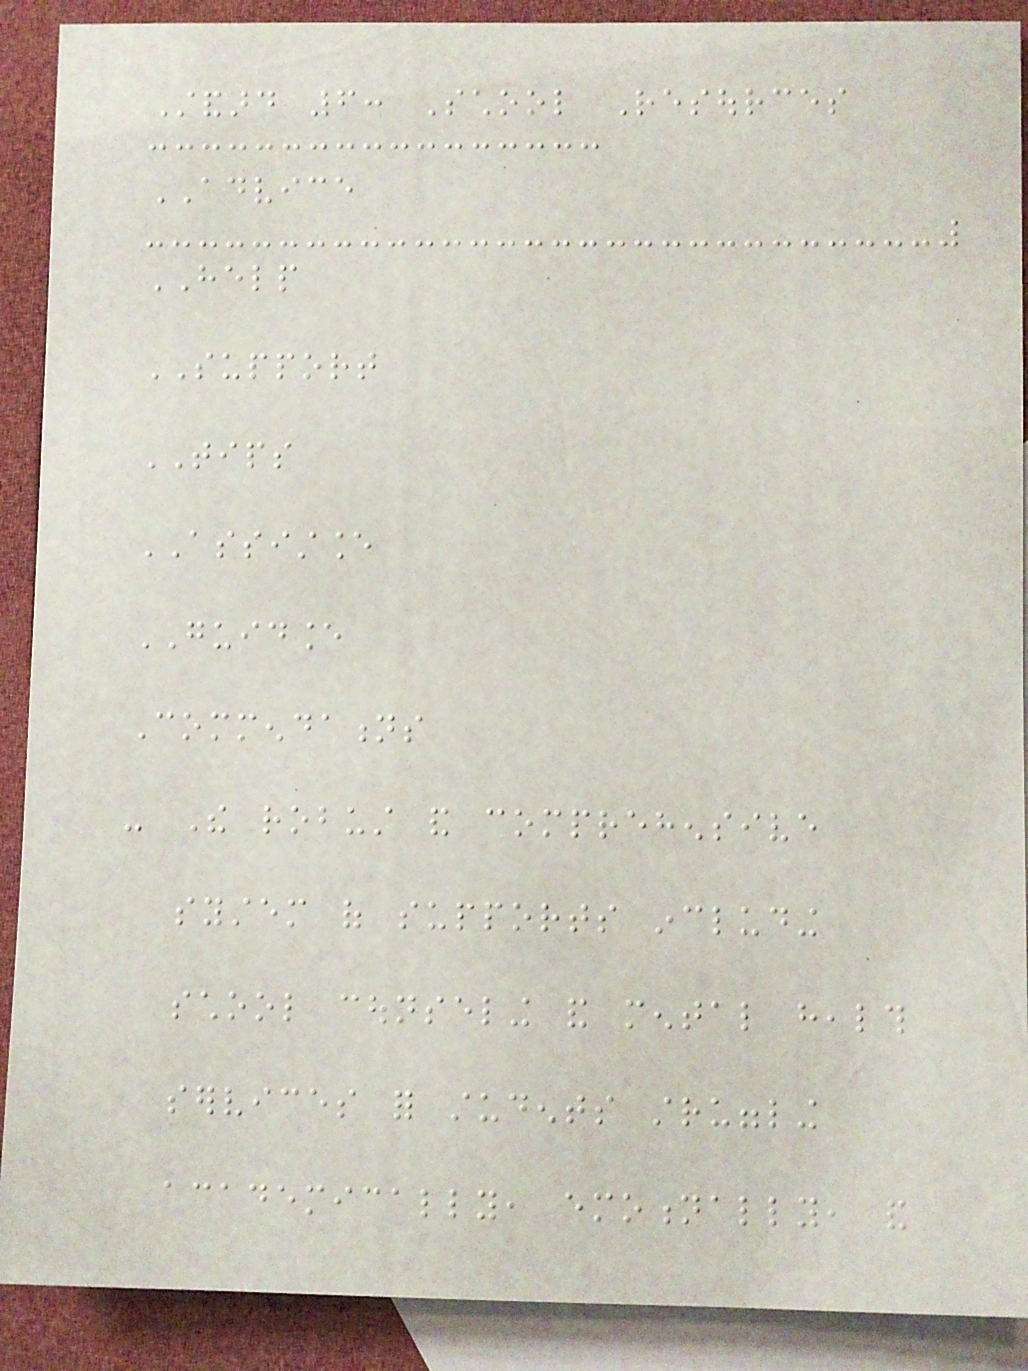Standard 6: School Resources
ADVICE
HELP
SUPPORT
TIPS
ASSISTANCE
GUIDANCE
Commendations
- The robust and comprehensive
system of supports including
school counseling and mental health
services for students struggling
academically, emotionally, and
